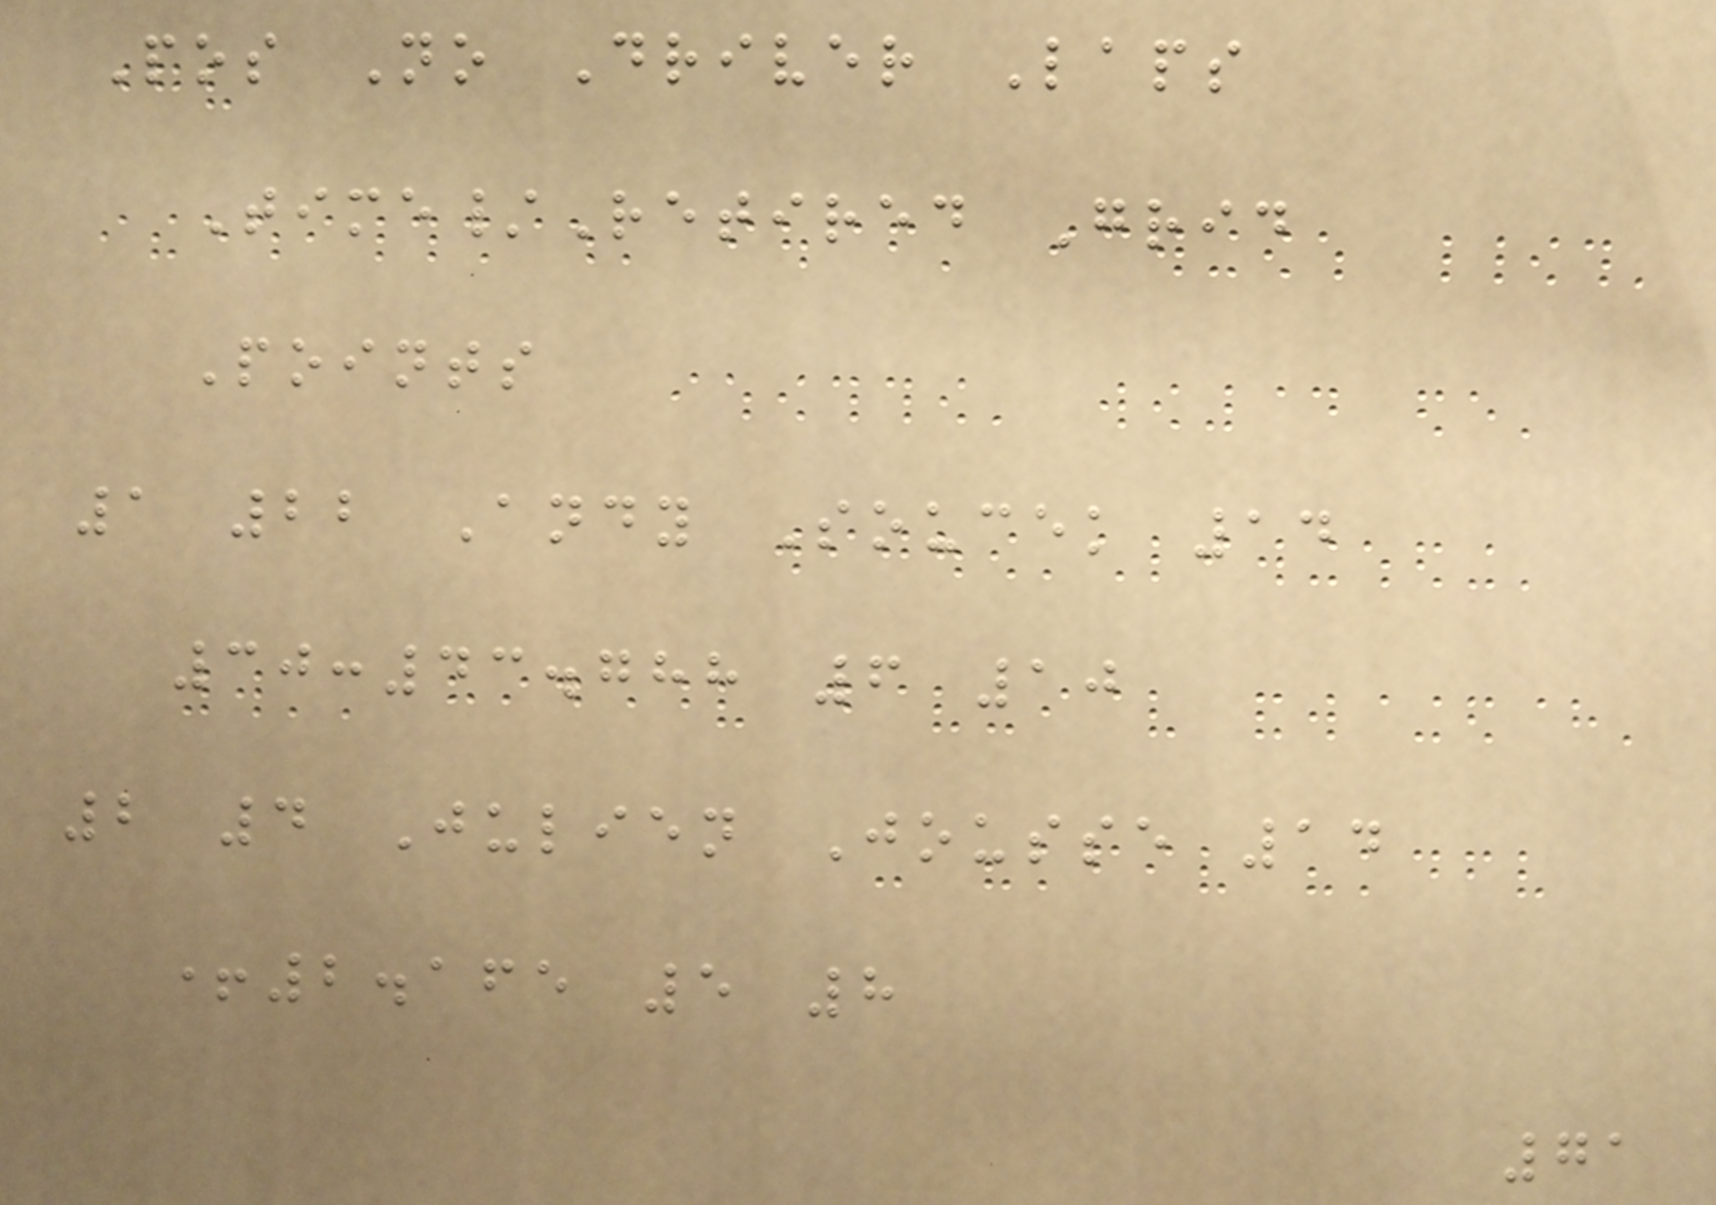Pos No Driver Laps
Time/Retired Grid
Points
1 22 Andy Soucek 14
30:43.788 6 10
2 4 Julien Jousse 14
+2.165 5 8
71
